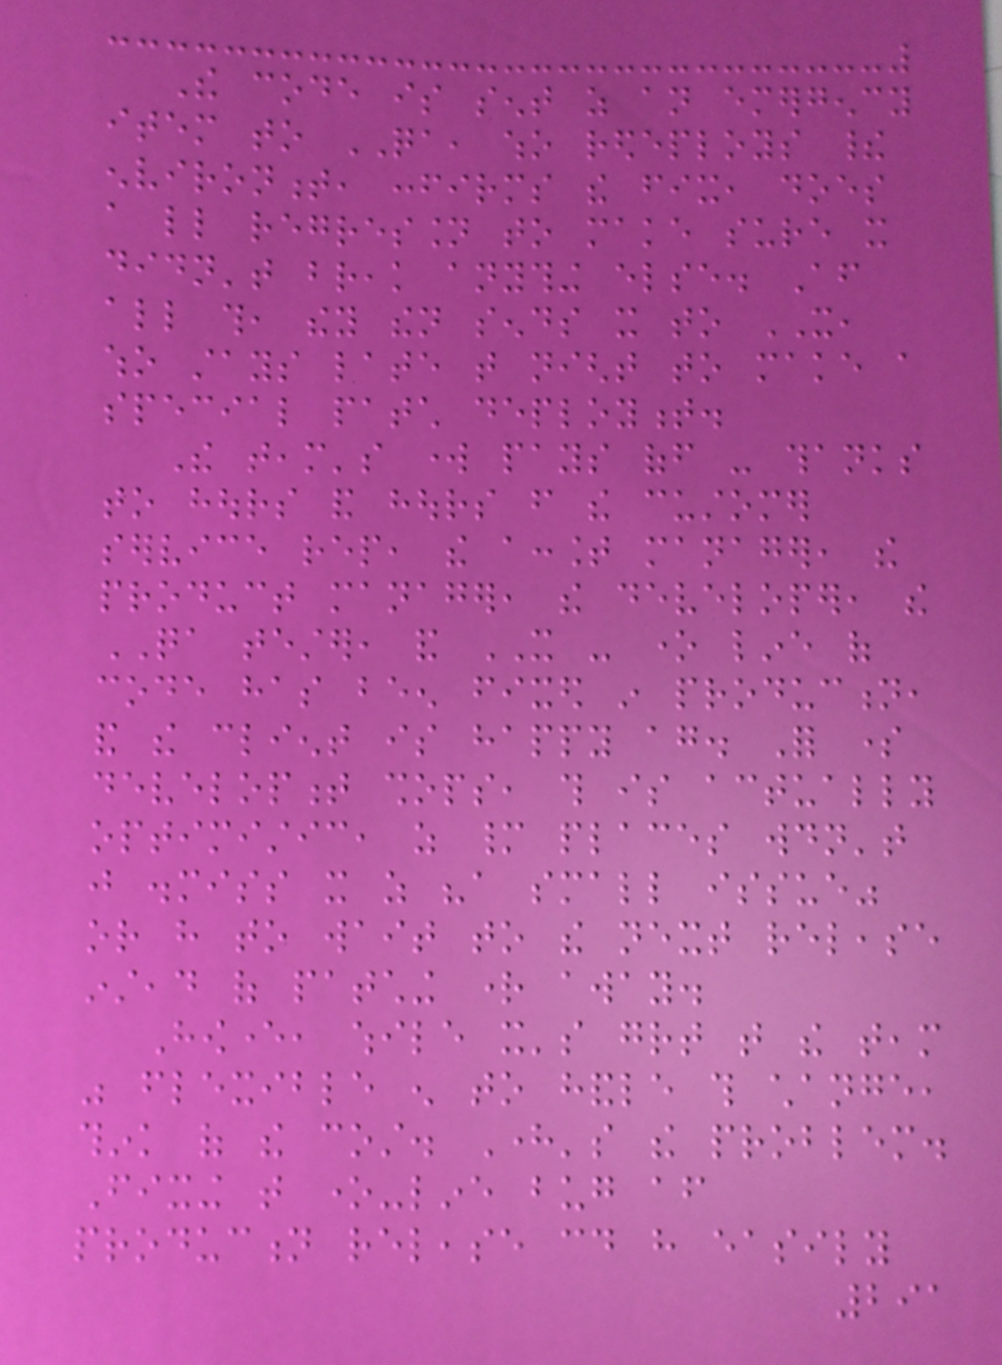The code is sent as an emergency
item to QA, who redeploys their
environment, confirms the fix, does
a little regression to make sure it
didn't break anything else. After
all this, they then sends it to IT,
who stays late that night to make a
special patch deployment.
The team's work pays off - thanks
to hours and hours from the customer
service rep, the account manager, the
product manager, the developer, the
QA tester, and IT - one line of
code has been fixed in production,
and the client is happy again. For some
development shops, this is actually
optimistic, as many places wouldn't
just dismiss it as "a small issue"
or have to wait to the next release
instead of patching right away.
However, while it's great that the team
was flexible enough to handle this change,
think of the cost. Here's the problem.
Fixing that one-line bug after
production release could have easily
291
